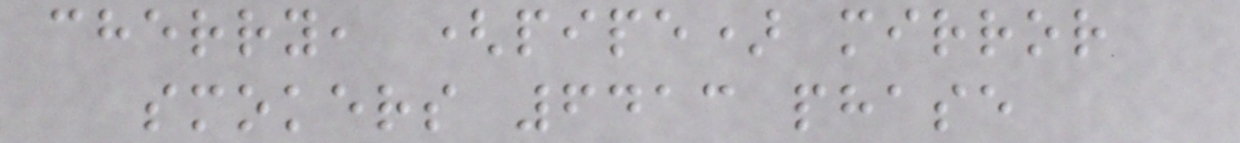cherry, (pipe) mirror
smokers 6413 phase
